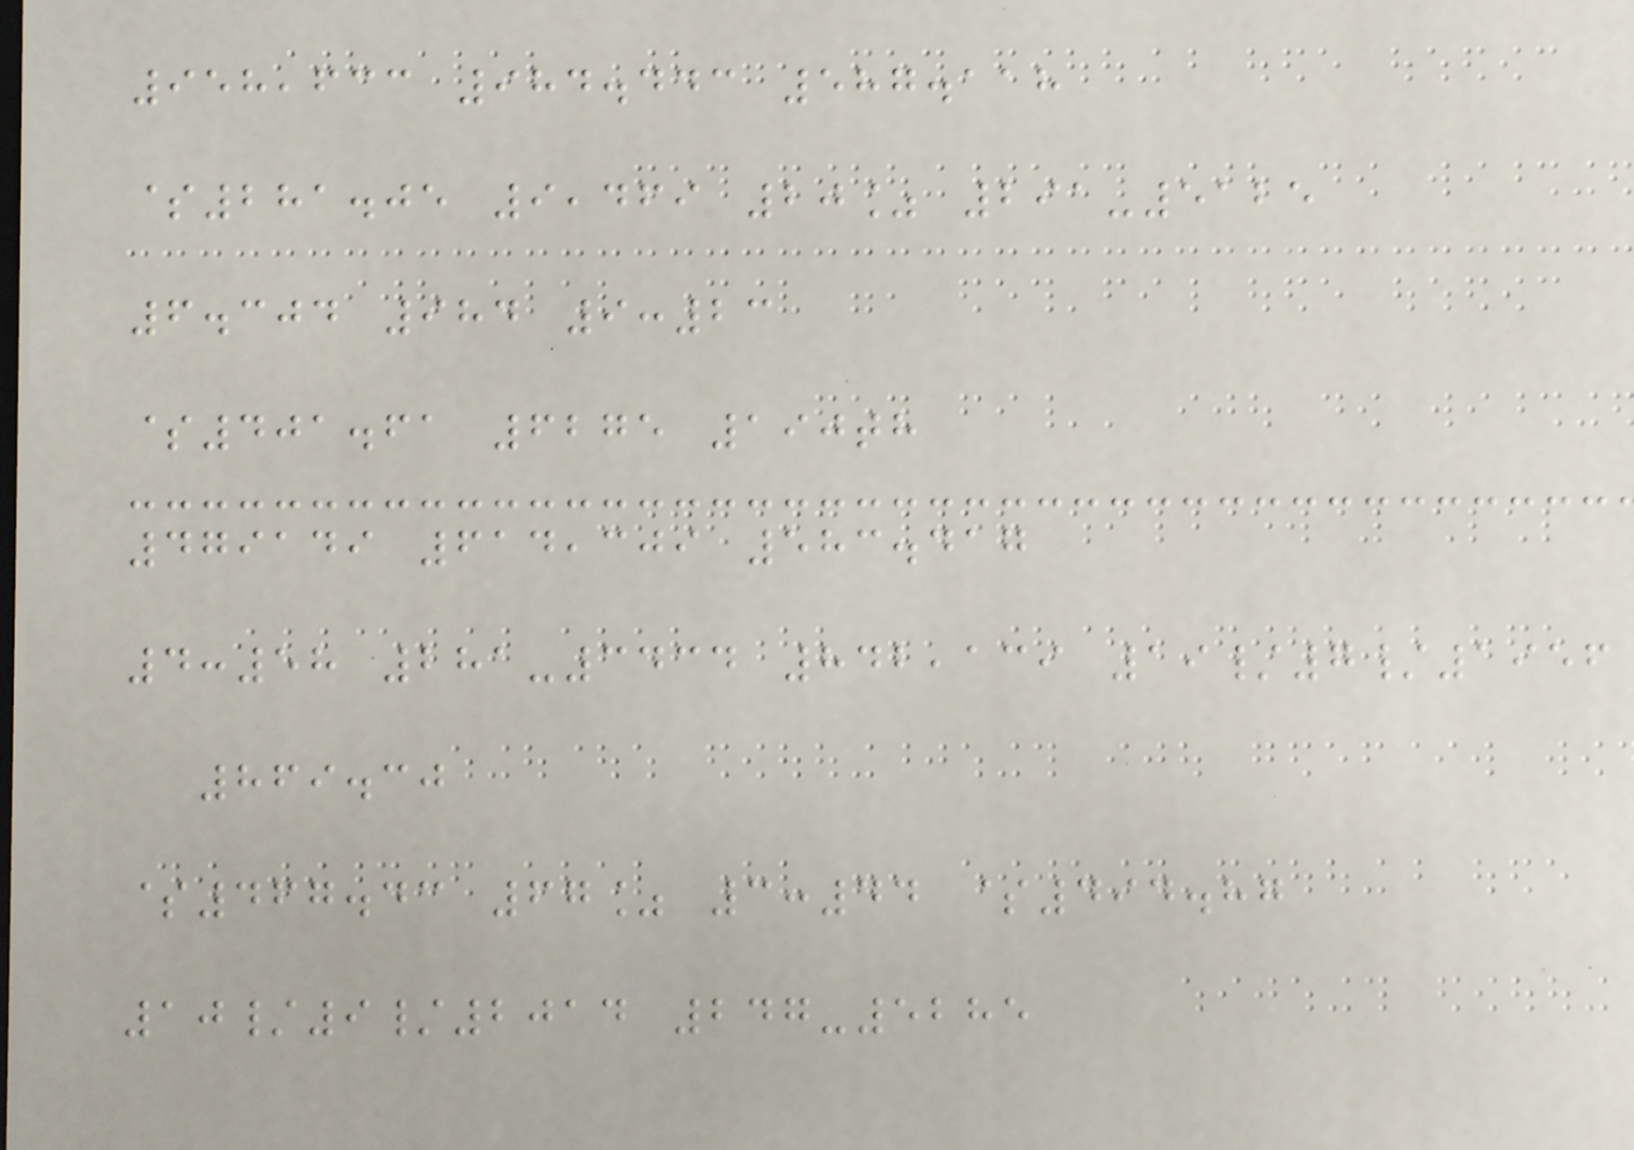958,633 984.443 587.118
$281.05 9,469 20% 291-5125
6.304 984 9:23
$401.61 6275 190th
479149 614,309 583.417
4:58 281-3434 842,139 19/7/1956
869.30
$467.43 67% 3:44 $494.87
10/9/2014 247-5285
